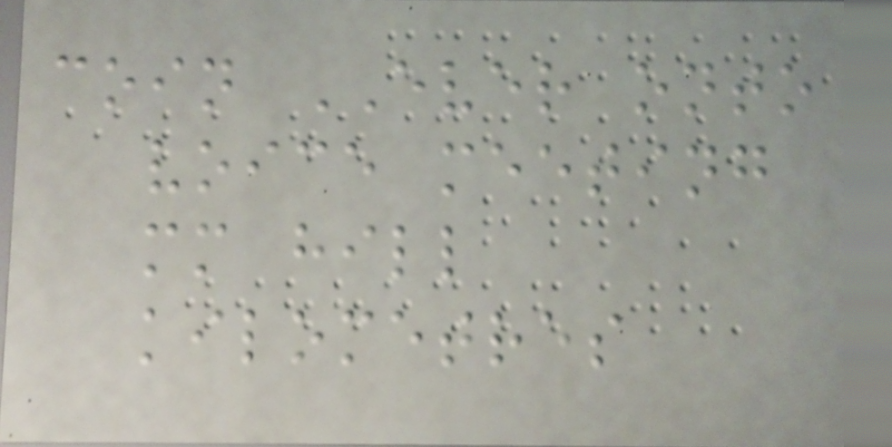coin EVER onto
voice meeting
mm hill
kilometres
